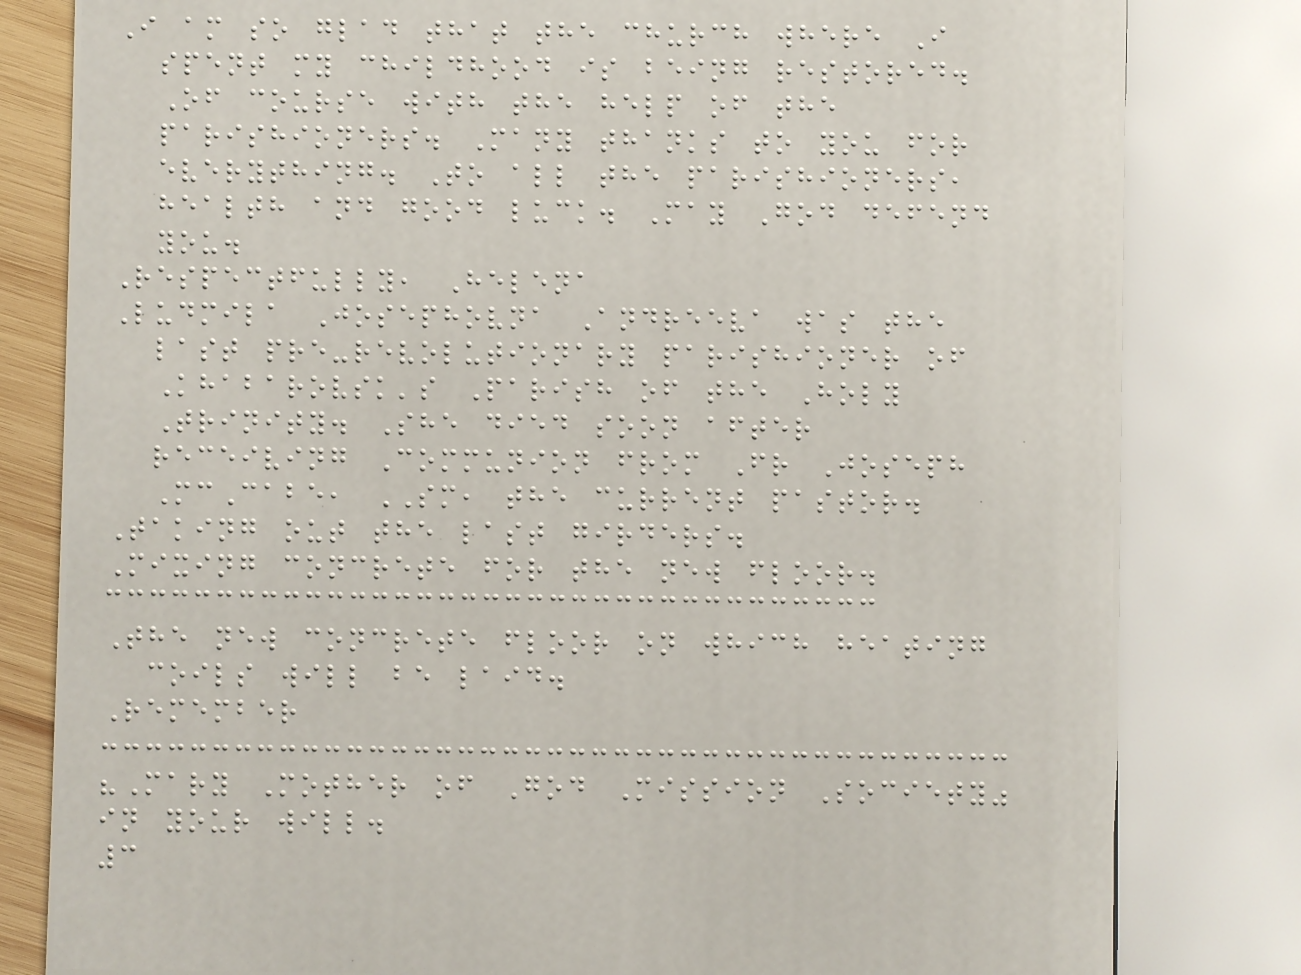I am so glad that the church where I
spent my childhood is being restored.
Of course with the help of the
parishioners. Many thanks to you for
everything. To all the parishioners,
health and good luck. May God defend
you.
Respectfully, Helena
Ludmila Josephovna Andreeva was the
last pre-revolutionary parishioner of
Khabarovsk's Parish of the Holy
Trinity. She died soon after
receiving Communion from Fr Joseph
McCabe, SM, the current pastor.
Taking out the last girders.
Mixing concrete for the new floor.
The new concrete floor on which heating
coils will be laid.
Remember
"Mary Mother of God Mission Society"
in your will.
3
